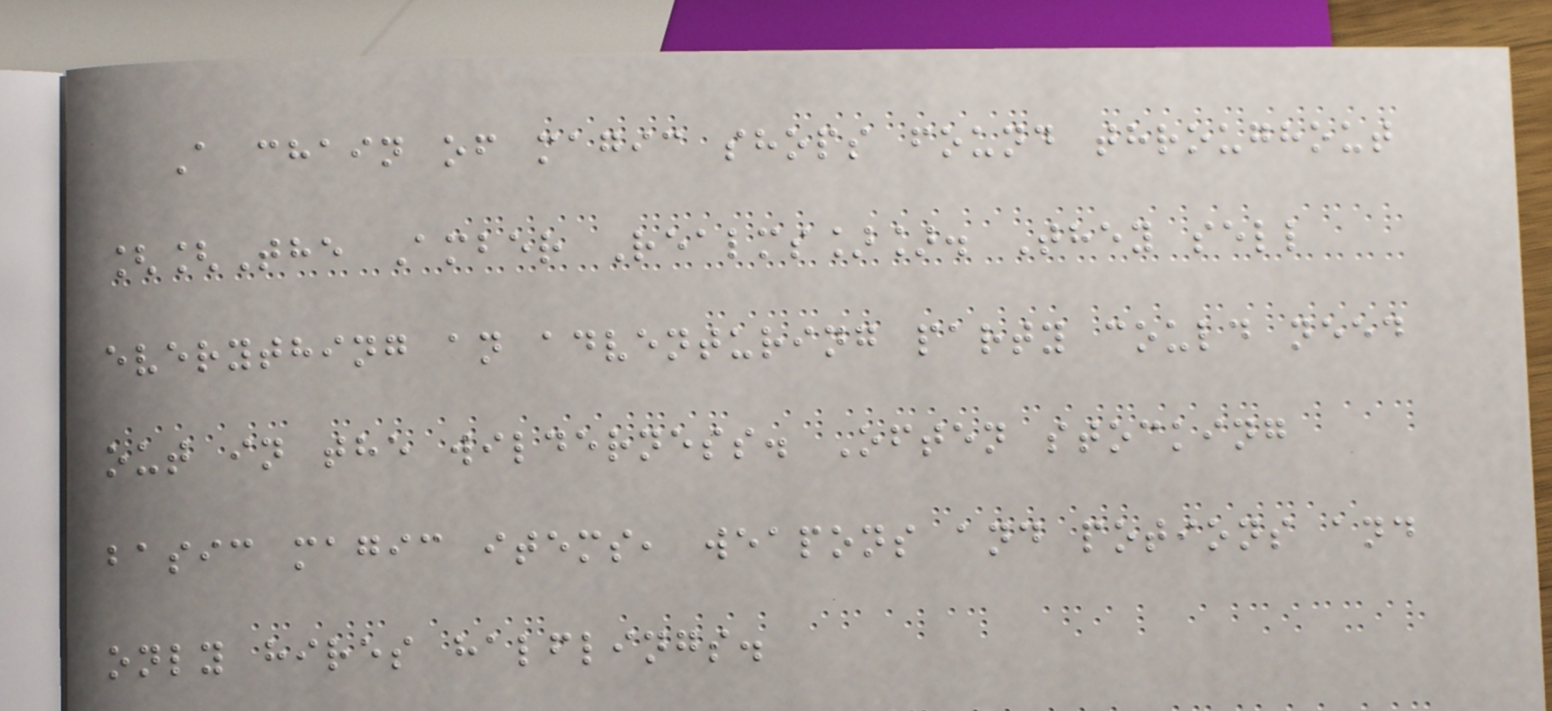A chain of magic shops found throughout
[[The Amber Realms]]. They sell
everything an adventuring party could need
out in the wilderness. Often stocking
basic magic items, weapons and potions and
only hires halflings.
